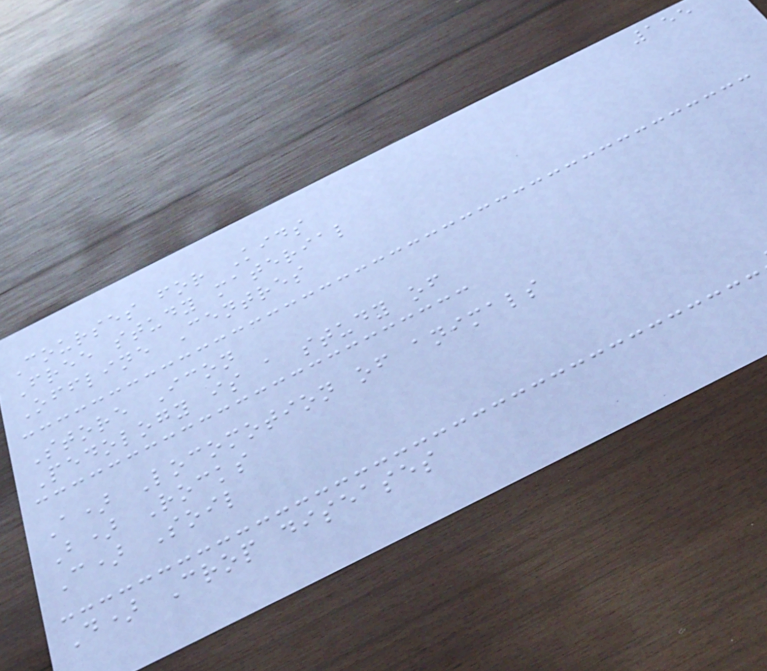155
Courses for Kids
Free study material
Offline Centres
Store Icon
Pedology is a study of
A) Locomotion of animals
B) Rocks
C) Soil
D) Crop diseases
